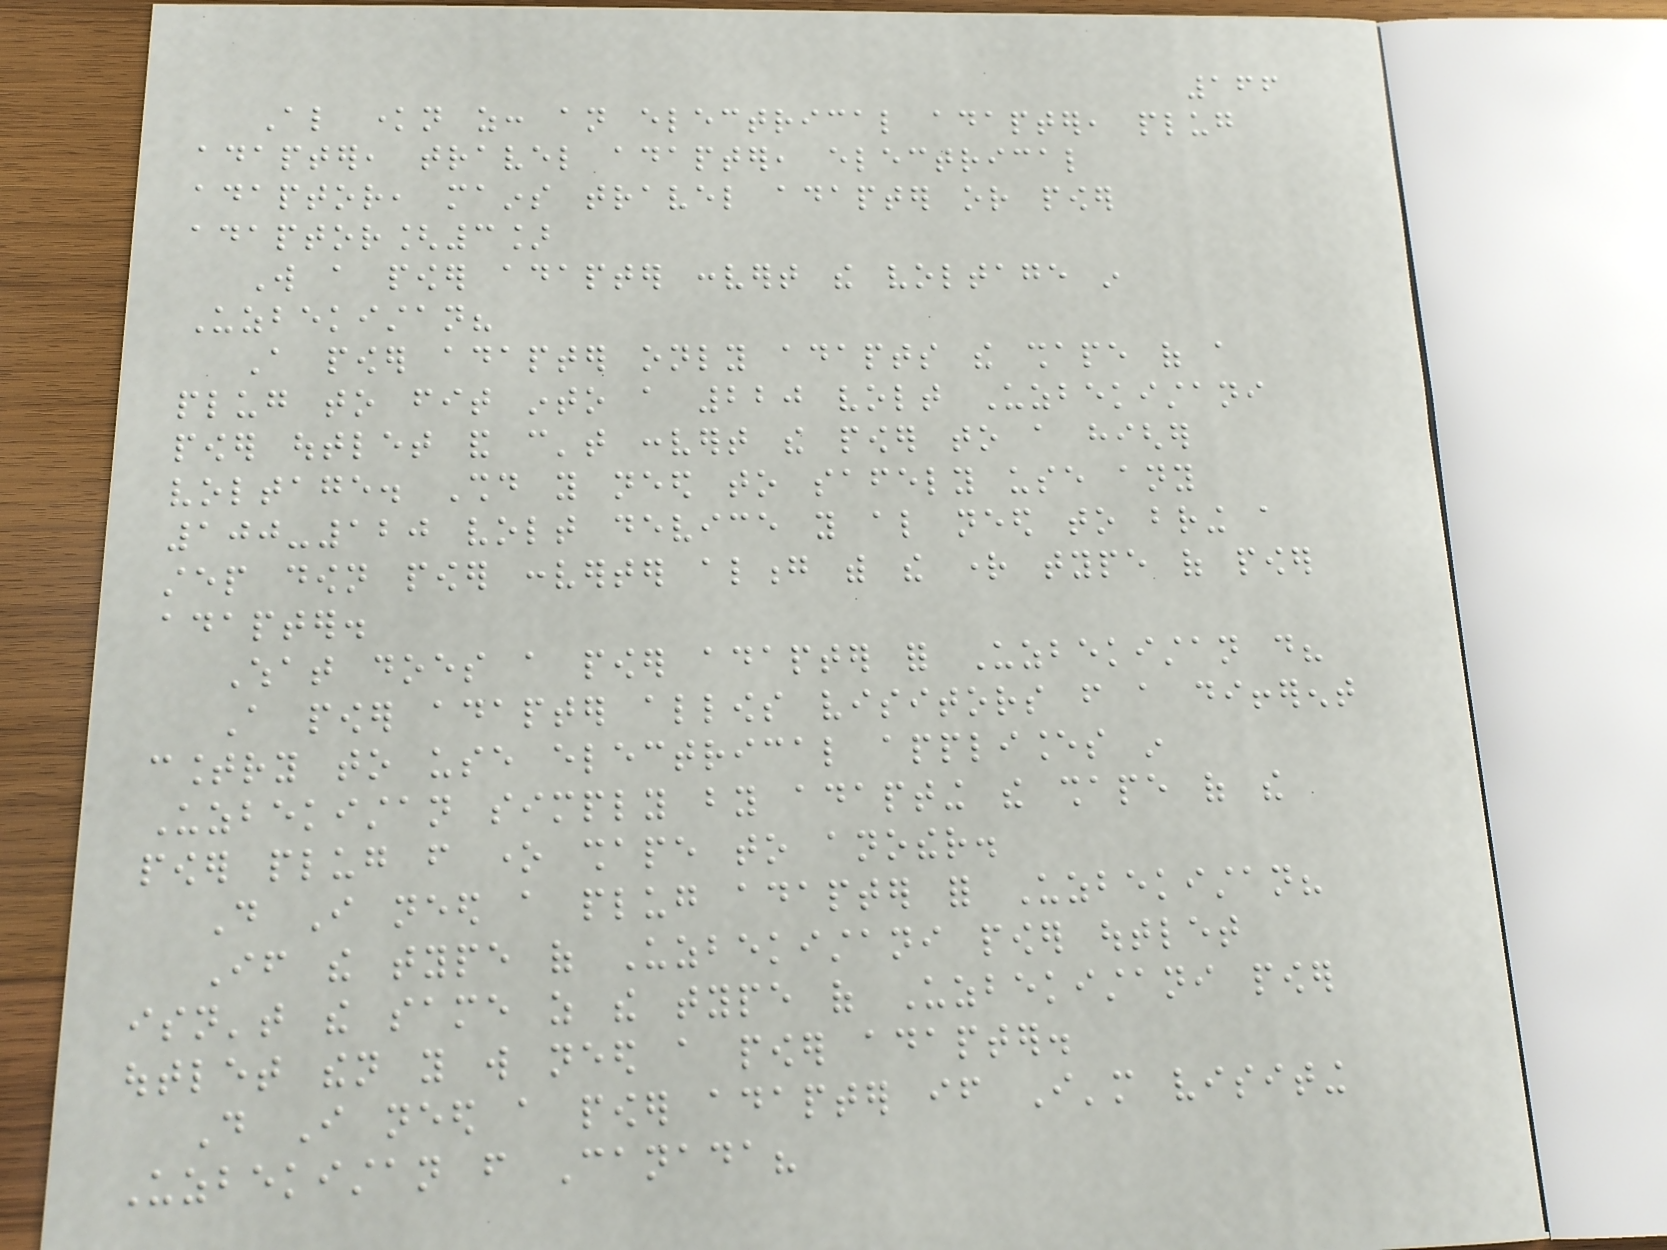166
Also known as: an electrical adapter, plug
adapter, travel adapter, electrical
adaptor, mains travel adapter or power
adaptor[3]
Will a power adapter convert the voltage in
Uzbekistan?
A power adapter only adapts the shape of a
plug to fit into a 220 volt Uzbekistani
power outlet and can't convert the power to a higher
voltage. Should you need to safely use any
100-120 volt device you also need to bring a
step down power converter along with the right type of power
adapter.
What does a power adapter for Uzbekistan do?
A power adapter allows visitors from a different
country to use electrical appliances in
Uzbekistan simply by adapting the shape of the
power plug from one shape to another.
Do I need a plug adapter for Uzbekistan?
If the type of Uzbekistani power outlet
isn't the same as the type of Uzbekistani power
outlet then you will need a power adapter.
Do I need a power adapter if I'm visiting
Uzbekistan from Canada?
